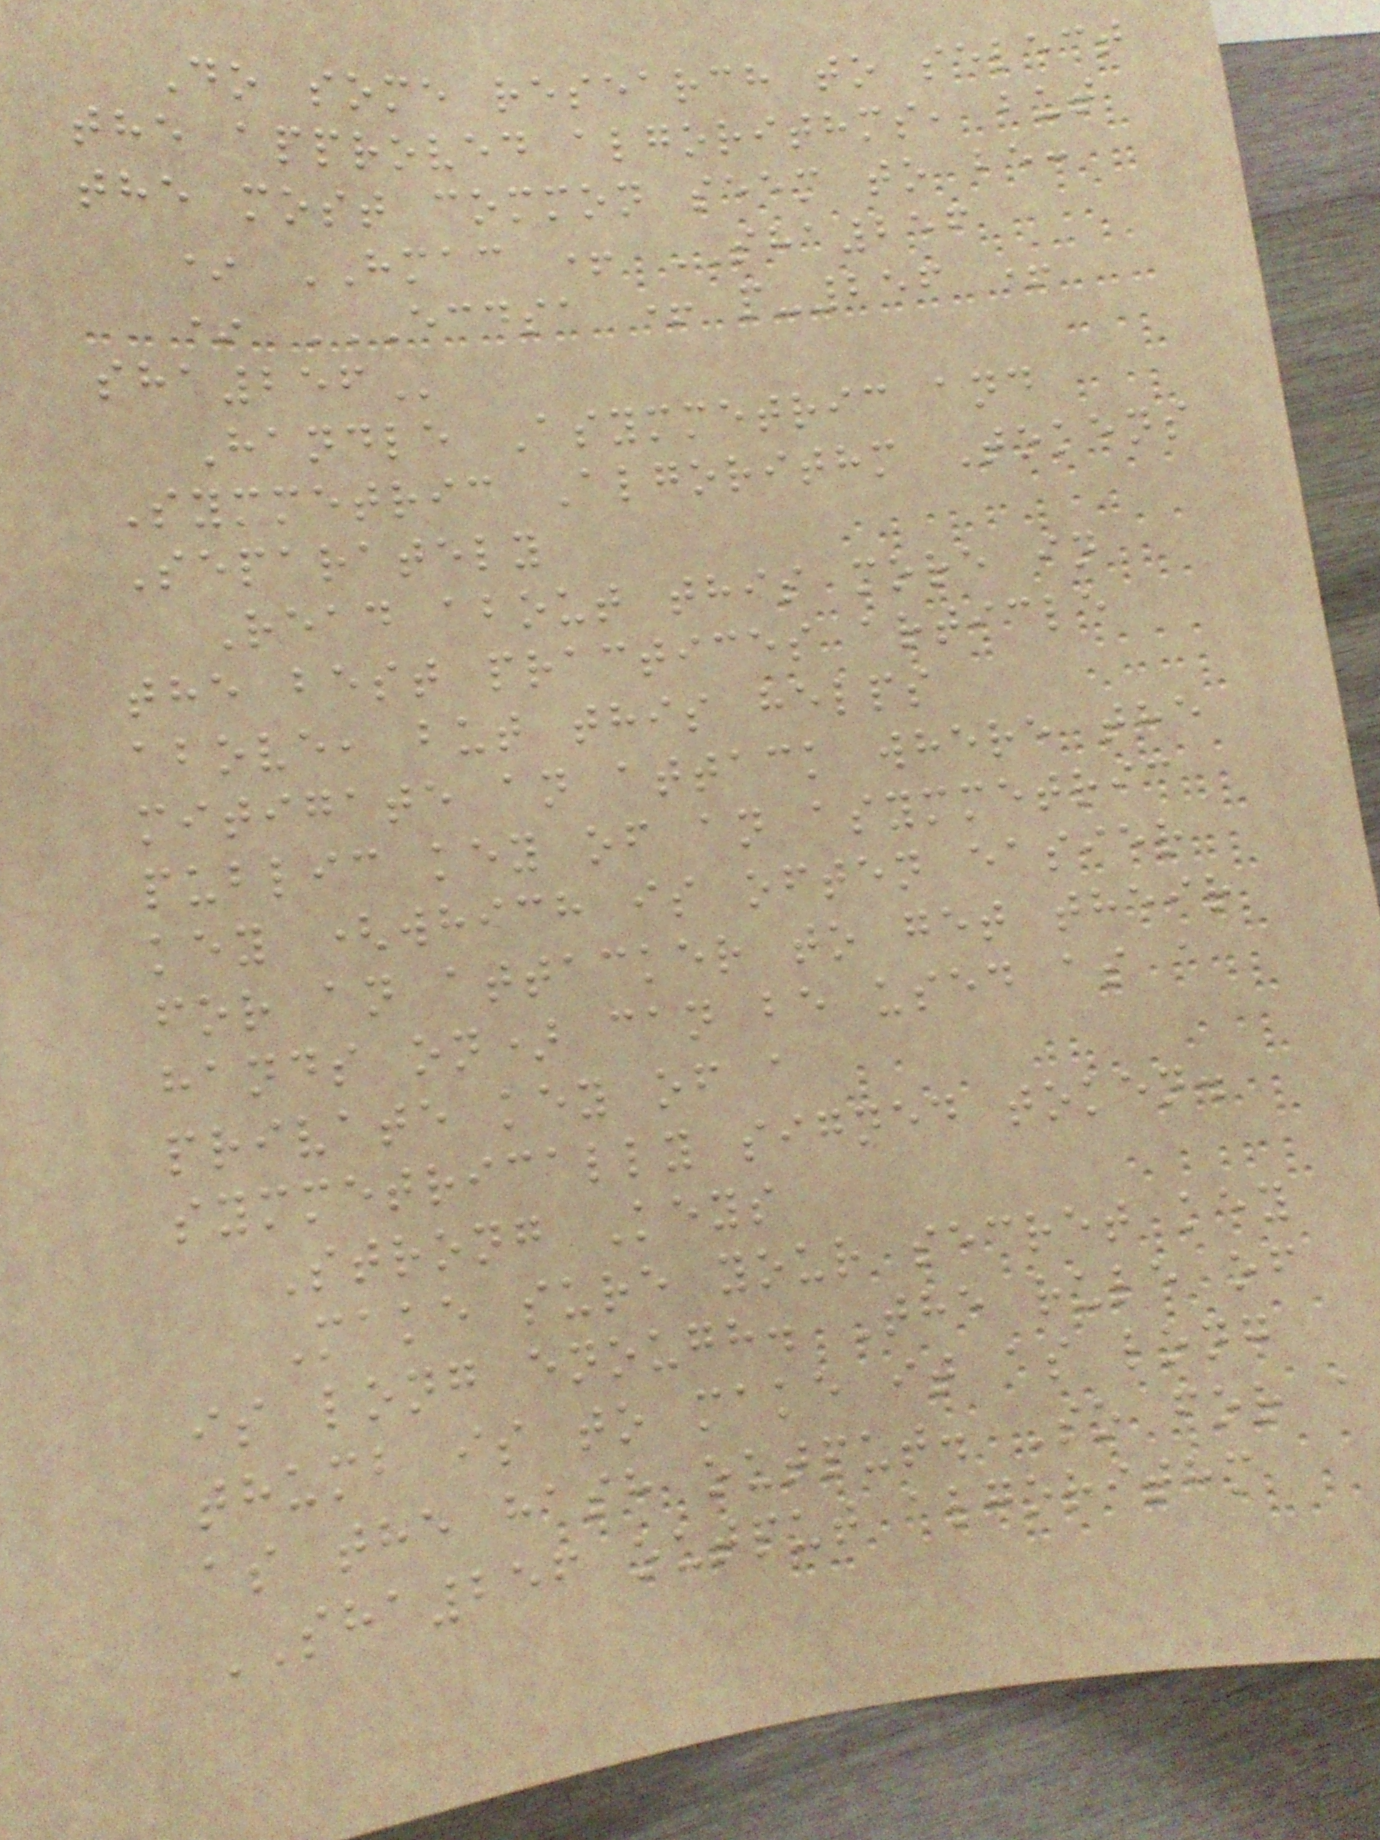Do some research to select
the approved algorithms, but
the most common seem to be:
* HMAC + SHA256
* ECDSA + P-256 +
SHA256
Handle Asymmetric and
Symmetric Algorithm Tokens
Separately
Read about this more in
the best practices article
above, but this helps
mitigate an attack where the
public key of an asymmetric
key (which is often easier
for an attacker to get their
hands on) can be used as a
private key of a
symmetrically signed token.
Strong Keys
Make sure your secret key
is long enough. The rule of
thumb is to make it as long
as the hash output. So for a
SHA256 output algorithm
